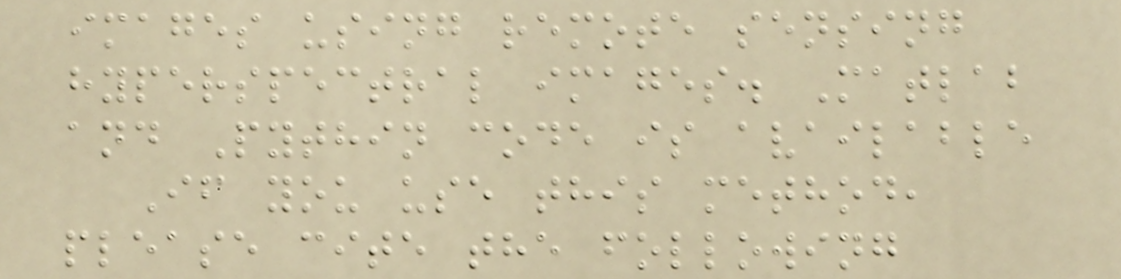images using remote sensing
hyperspectral images. Matlab
and Pythin code is available
If you use this method,
please cite the following
